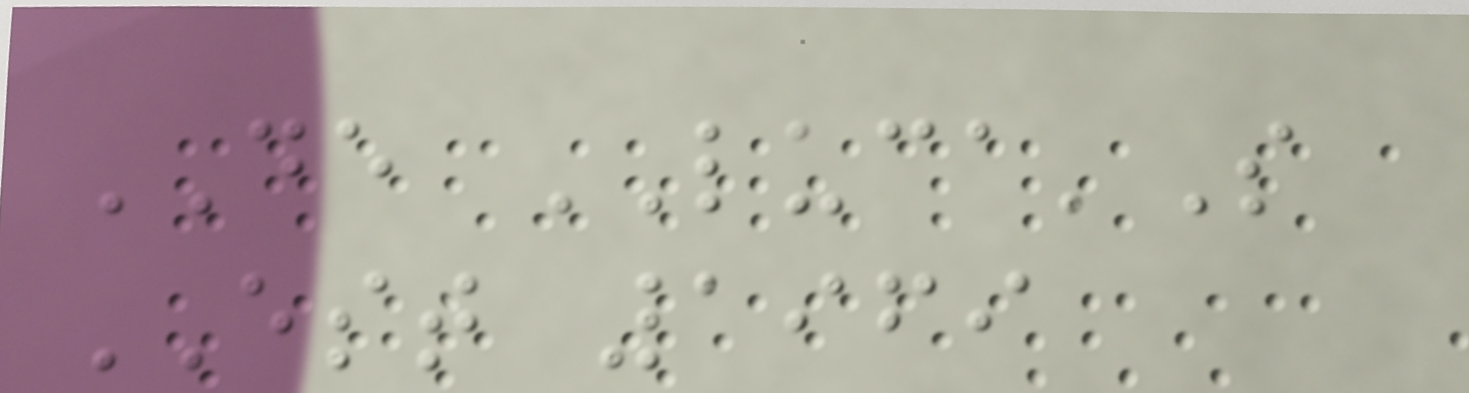DE LUCA'S
EST 1969
